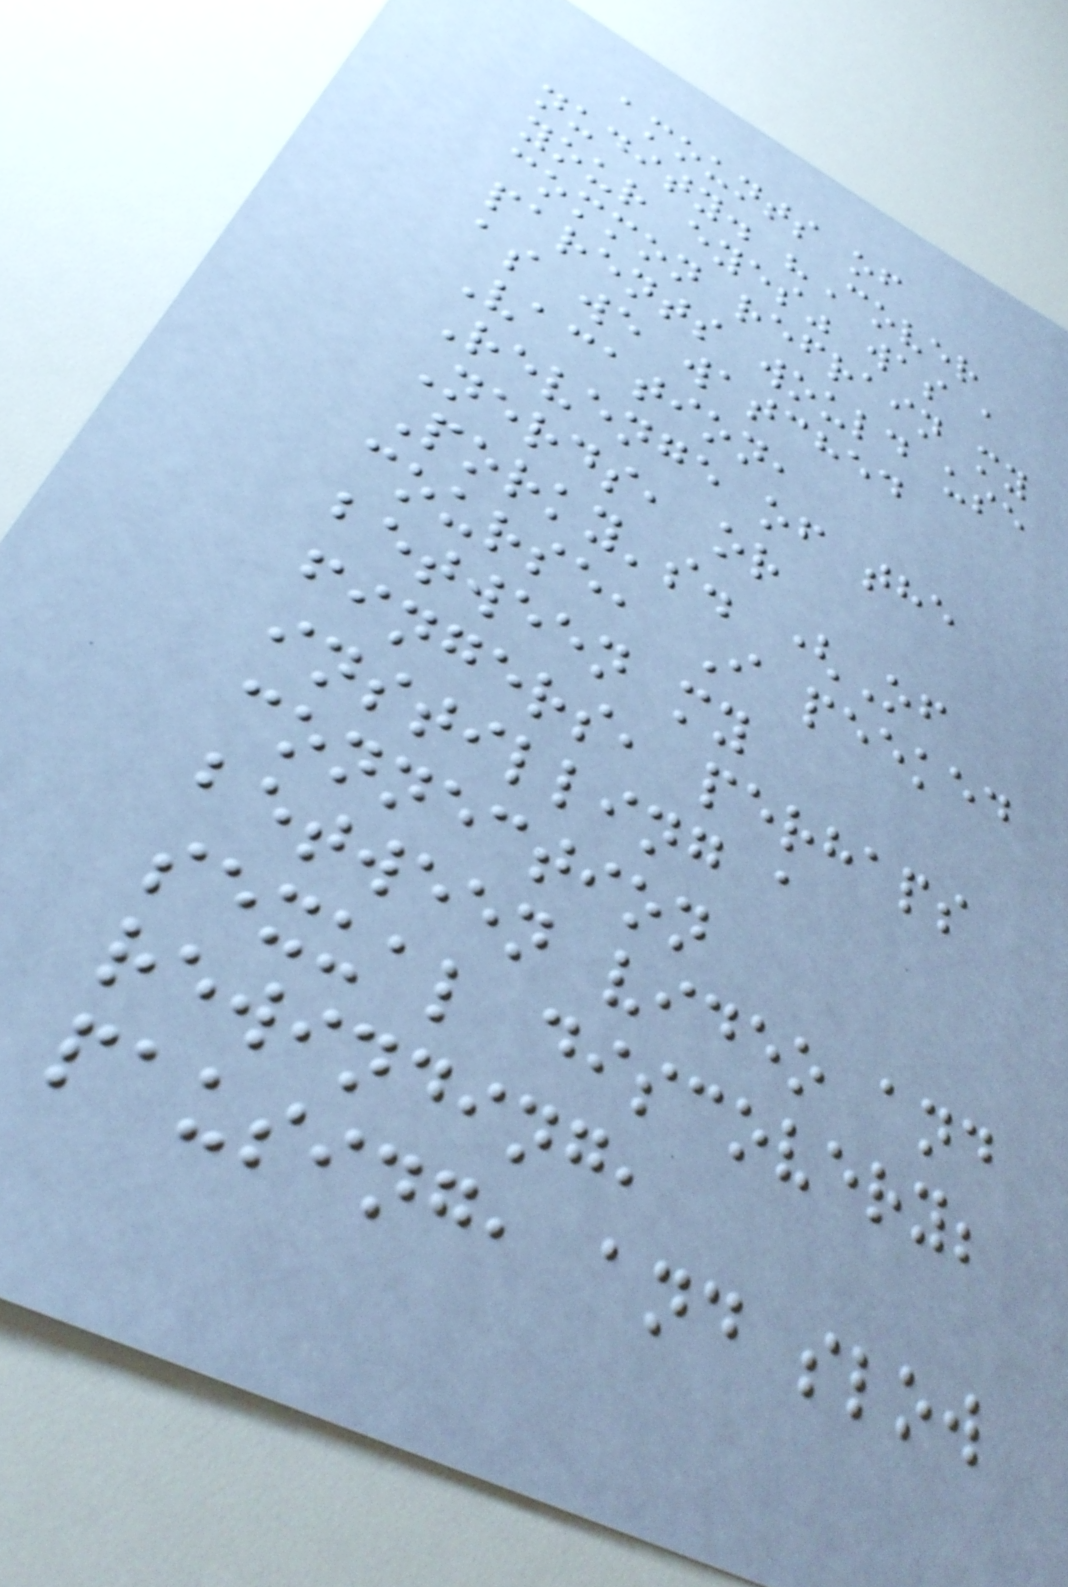amounts of
nudity. "Cover
your eyes" was a
common refrain my
parents would use
as we watched
Vacation,
Revenge of the
Nerds, or
Porky's. (Of
course, I peeked
between my
fingers, perhaps
instilling a
connection
between video and
sexual discovery;
rewinding,
pausing, and slow
